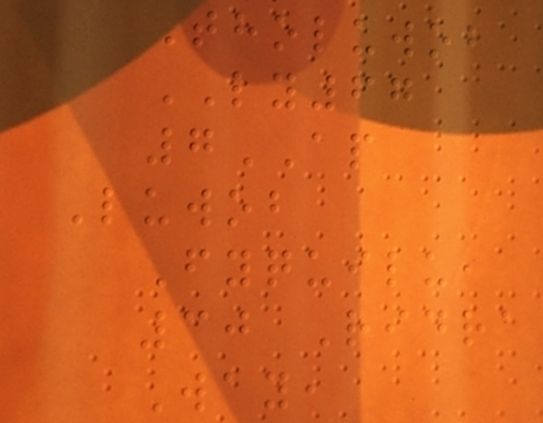Tholuwob
LY67
7AP
Luwob
Fyquilu,
30 Ridra
Way,
